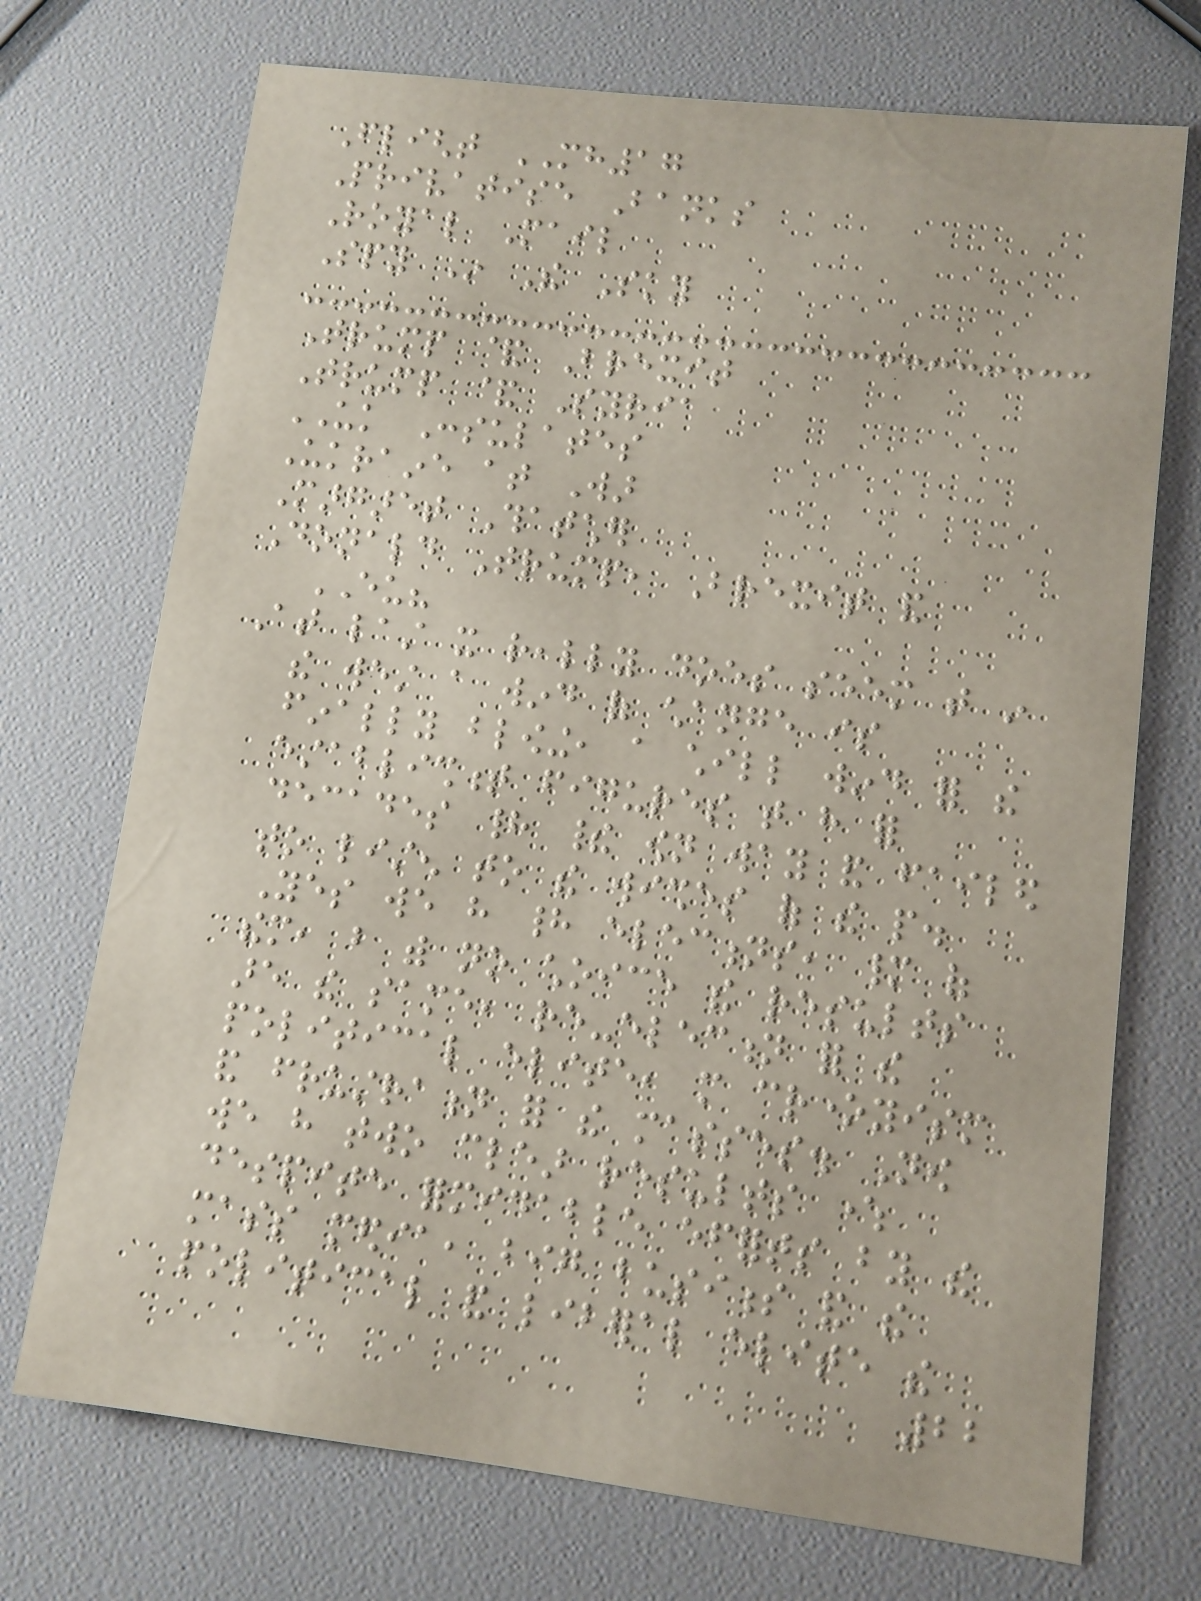Flight MH17
Privatise Banks
Royal Mail
Spy In The Sky
Trump & Brexit
Trump & Syria
UK Consulates
Ukraine at War
Margaret Thatcher
Donald Trump, Brexit and
EU?
At last it really does seem that in
the west a wind of change is
finally blowing, a chill wind for the
establishment figures that have for
decades had their own way and failed
to listen to the wishes of the people.
Yes we have had elections, many of
them, but with no choice the results
are the same, re-election for the
political elite, more croneyism
and frustration for the masses. Now
we have two clear results where
despite formidable efforts by the
mass media, big business and the
political and liberal elite the
22
